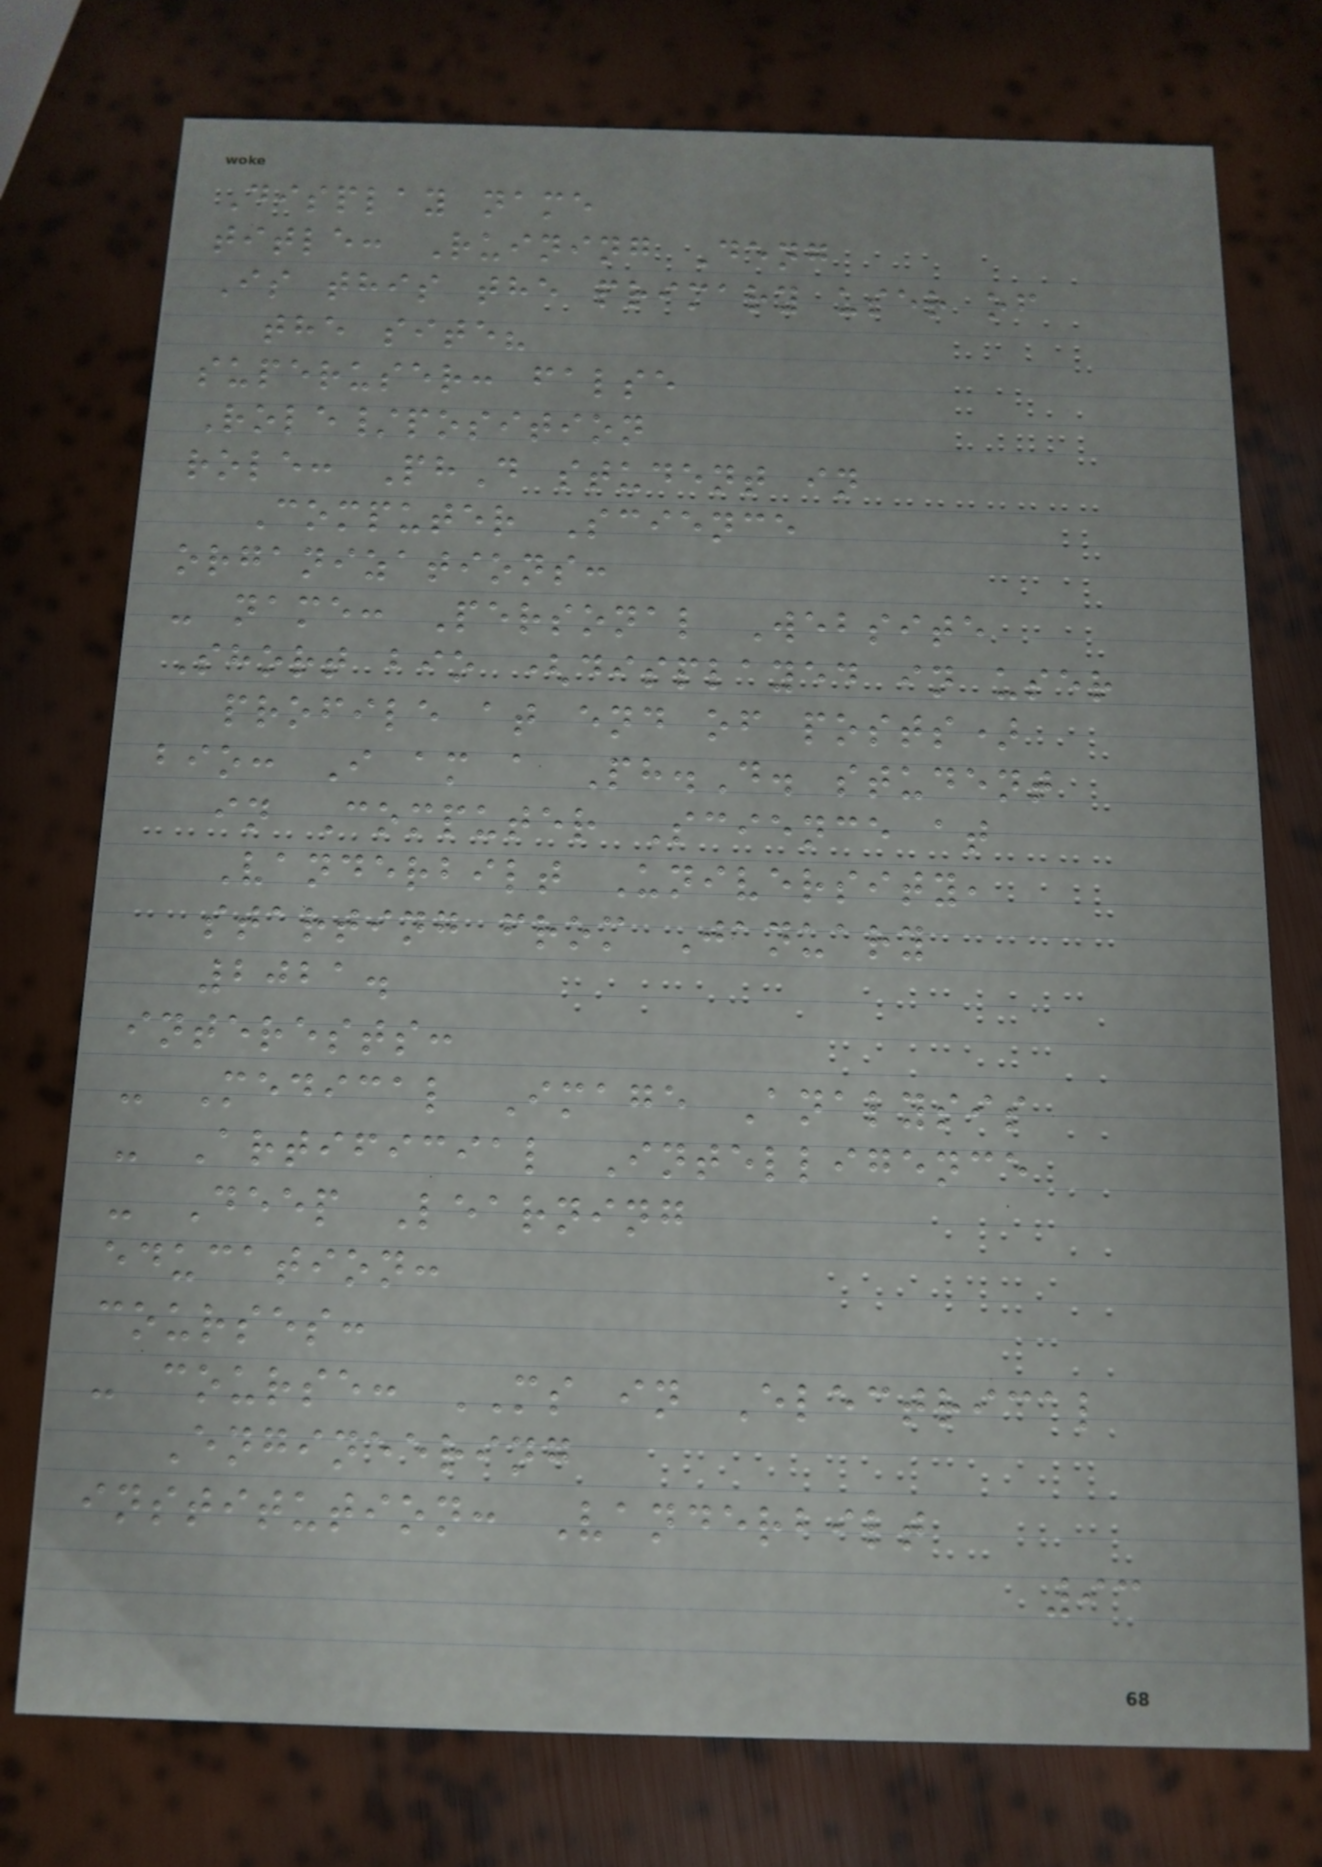Display name
title: Ruining Deng
Is this the primary user of
the site?
superuser: false
Role/position
role: PhD student in
Computer Science
organizations:
- name: Personal Website
Short bio (displayed in user
profile at end of posts)
bio: I am a Ph.D. student
in Computer Science at
Vanderbilt University,
starting from January
2021.
interests:
- Medical Image Analysis
- Artificial Intelligence
- Deep Learning
education:
courses:
- course: MS in Electrical
Engineering
institution: Vanderbilt
93
